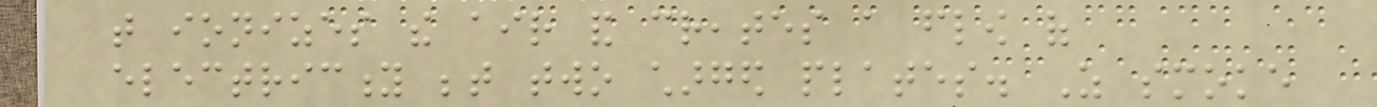that ionizes the air and creates a flow of
electricity between two charged plates. As smoke
